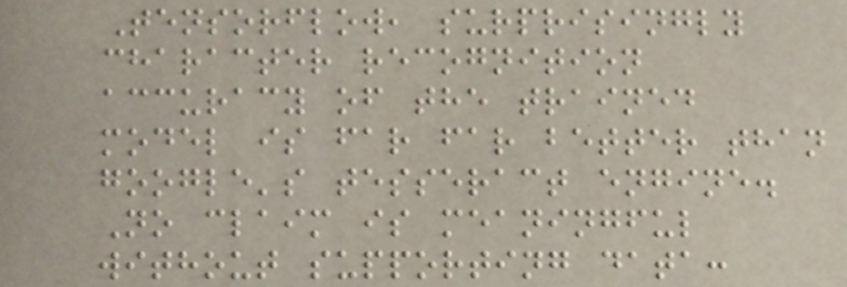Tensorflow, surprisingly
character recognition
accuracy of the trained
model is far far better than
google's tesseract engine.
No claim is meaningful
without supporting data:
